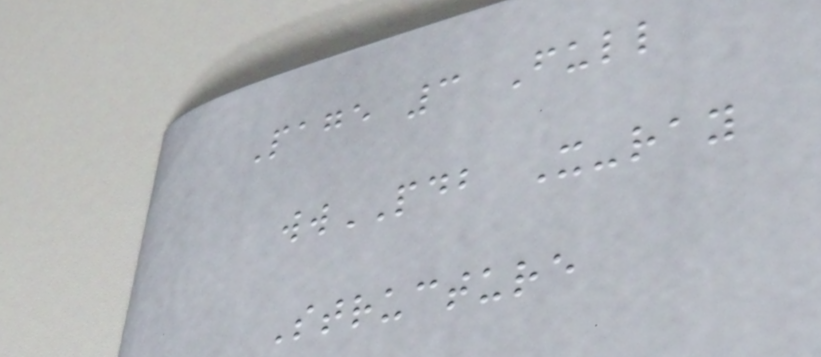Page 3 Full
wwPDB X-ray
Structure
